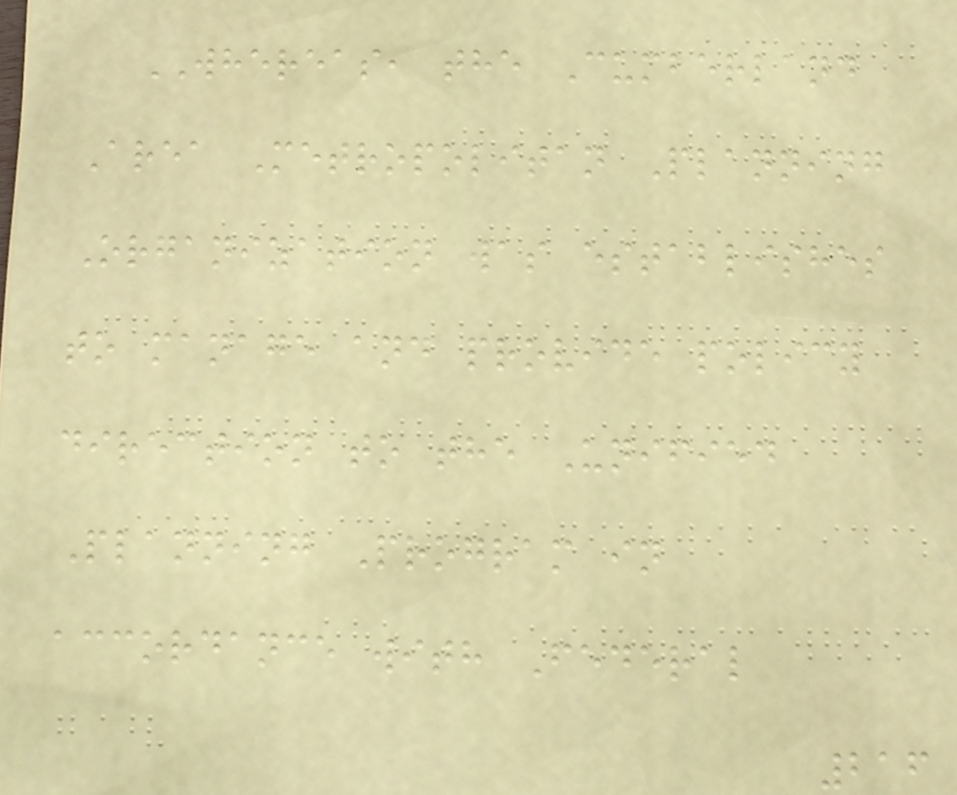WHEREAS, the Cumberland
Area Metropolitan Planning
Organization was establishes
to manage and provide policy
direction to the Unified
Planning Program in
accordance with Federal
216
